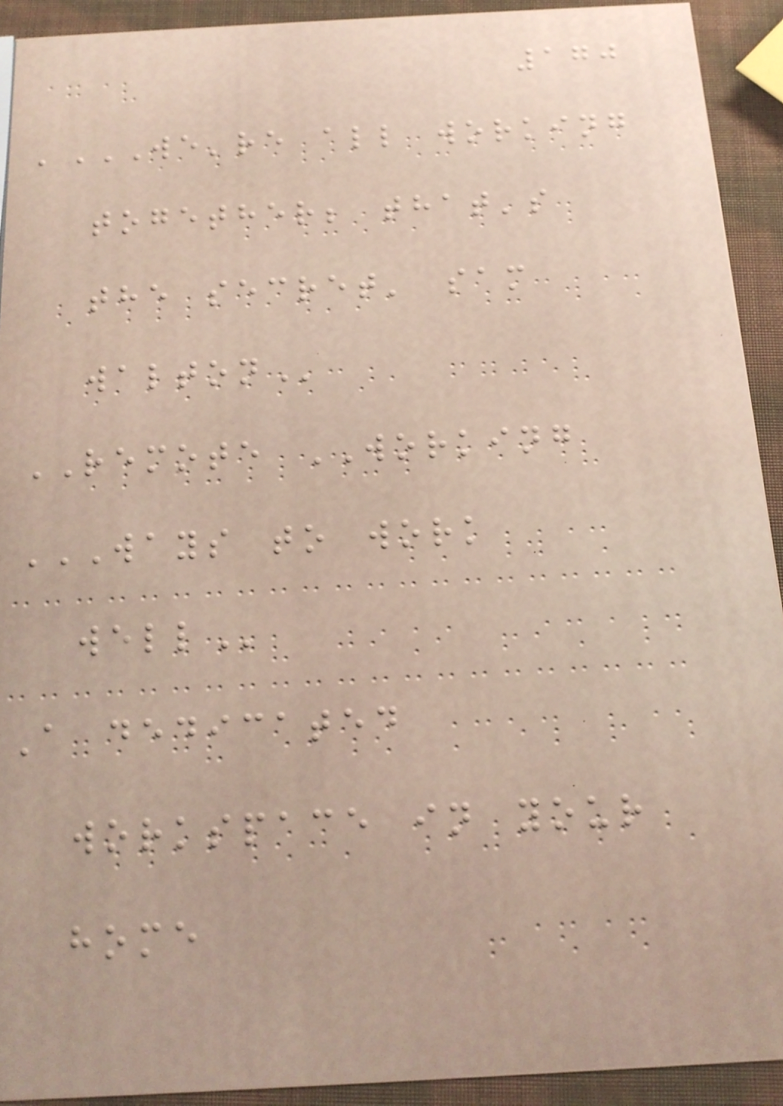170
'WE'RE ALL WORKING
TOGETHER; THAT'S
THE SECRET' SAM
WALTON
REMOTE WORKING
WAYS TO WORK
WELL
A dedicated
workspace in your
home
